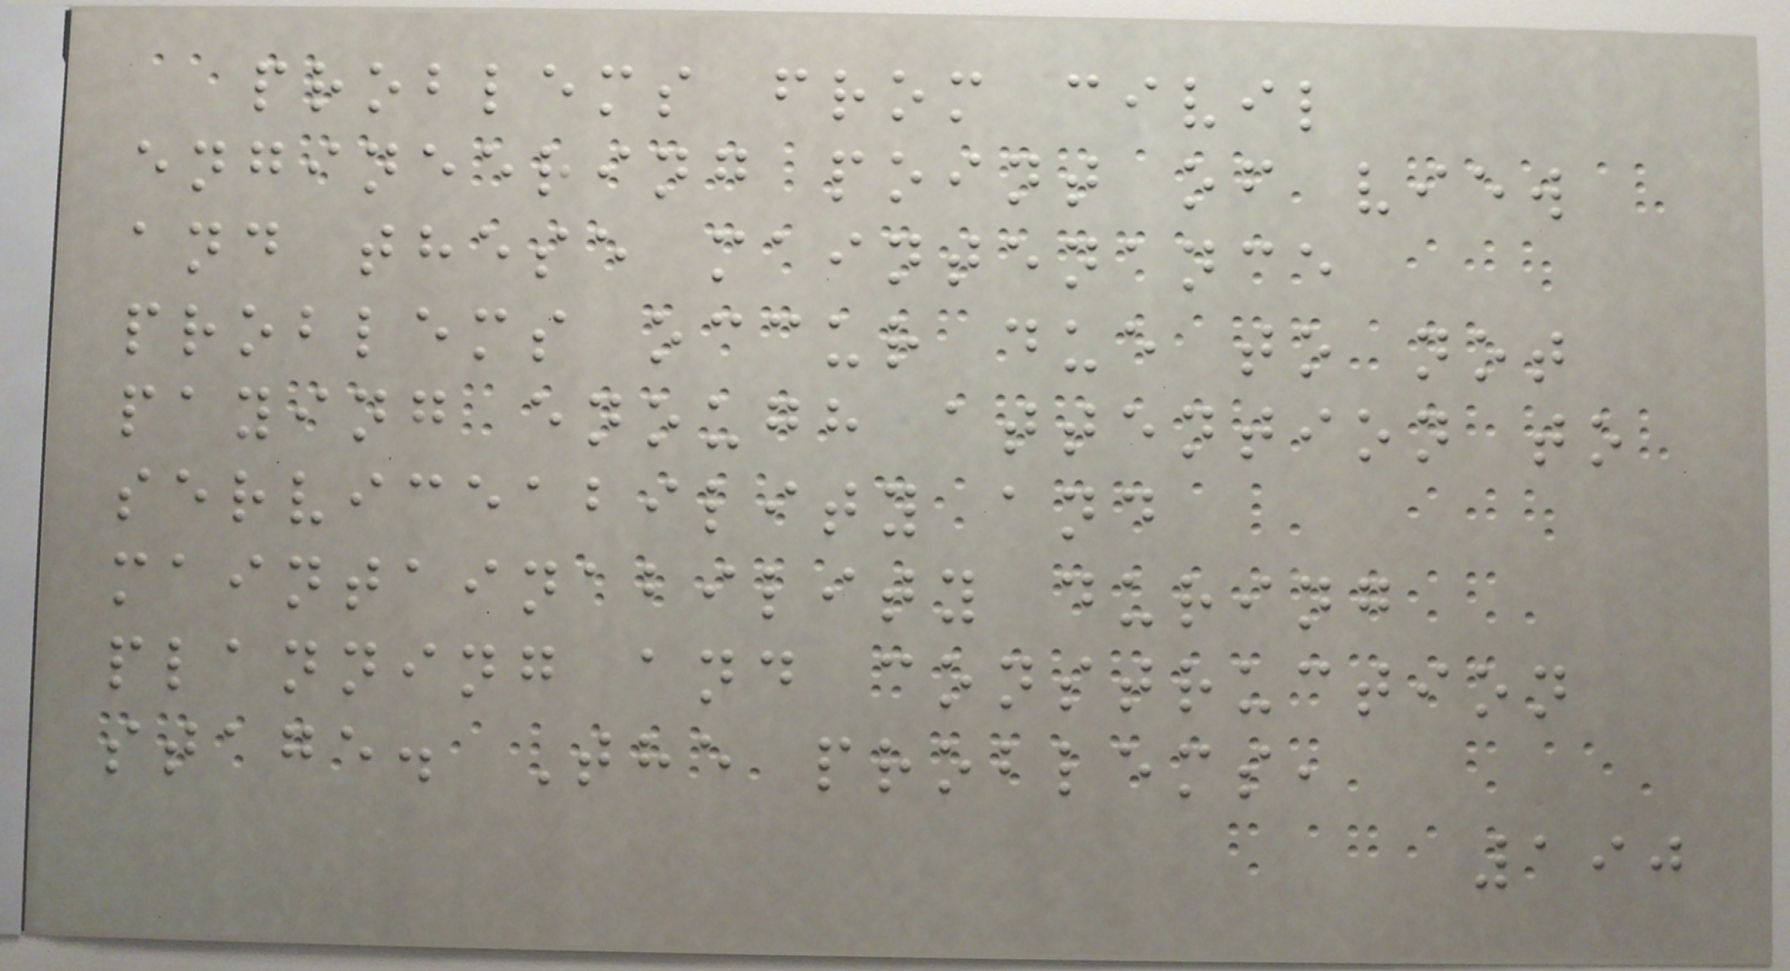problems from civil
engineering point of view
and these maintenance
problems occur due to not
paying enough attention to
serviceability and
maintainability during
planning and construction
stage. The problems,
190
